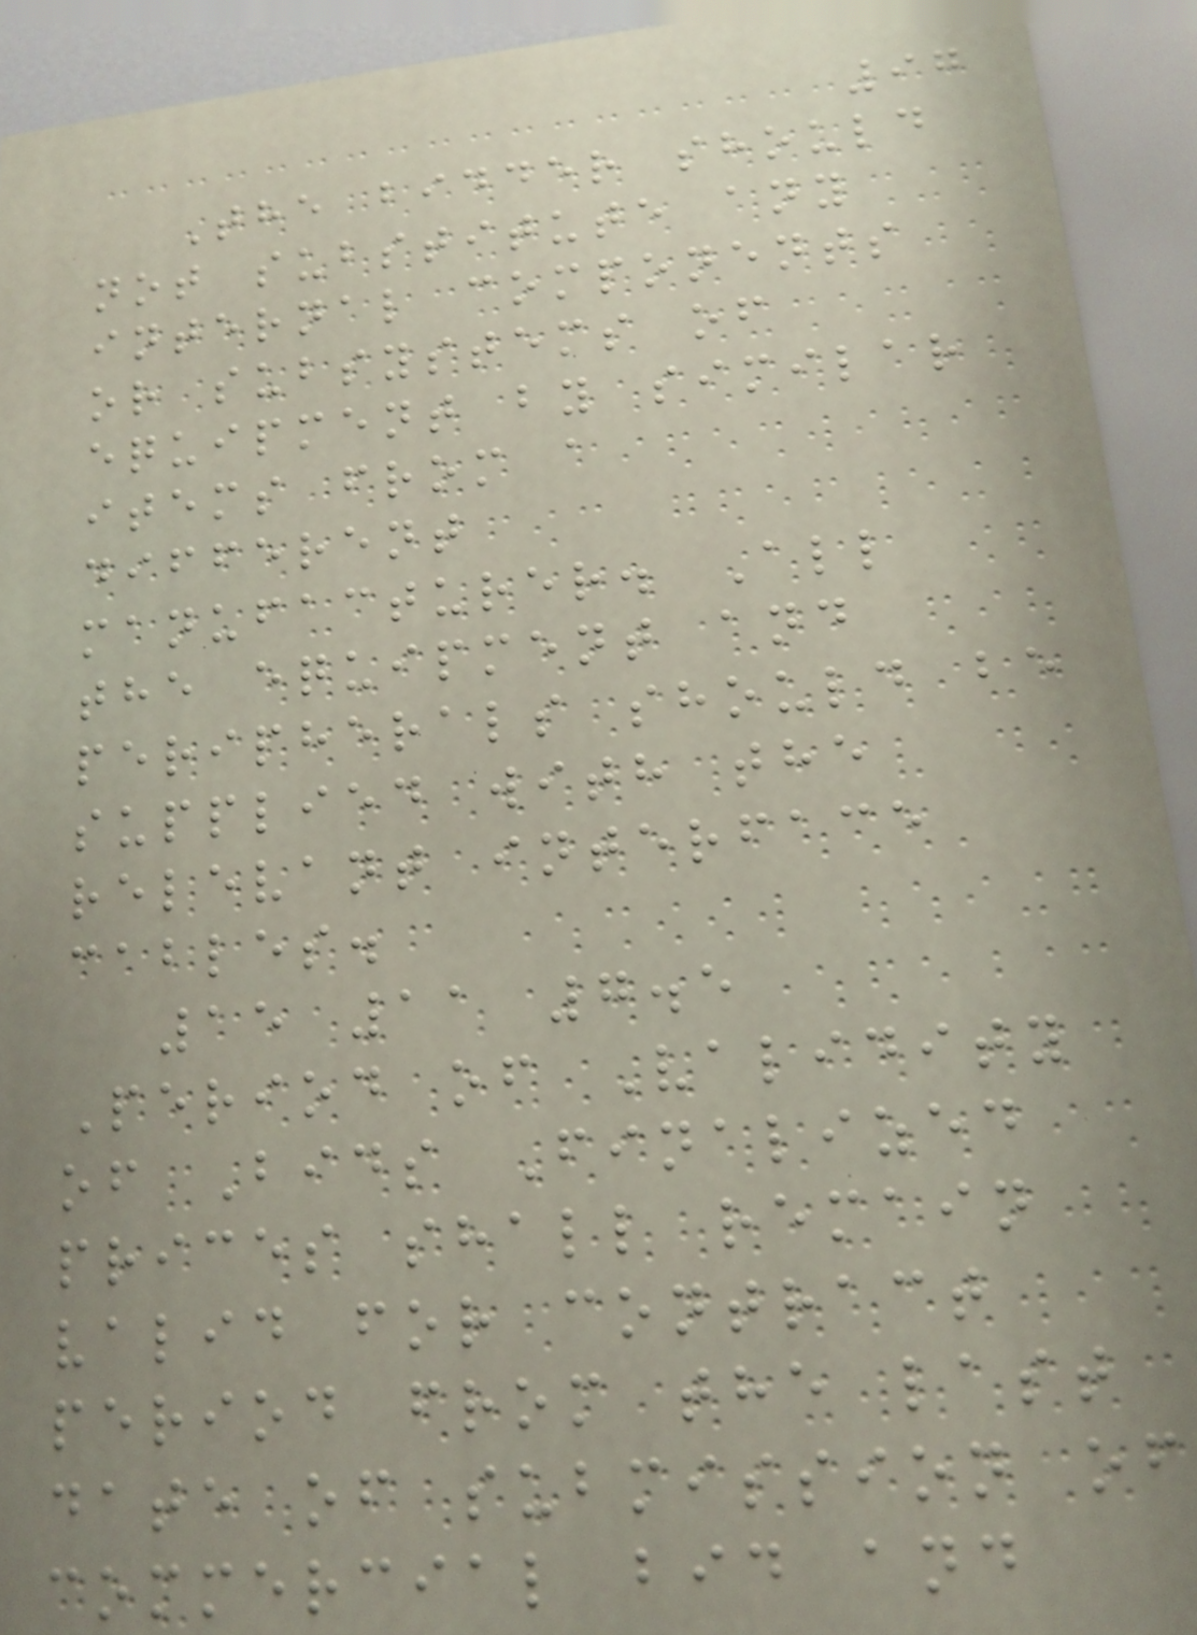97
The bidder should
not substitute any
internal components
or subsystems of
equipment by similar
items from a
different
manufacturer. All
the equipment and
peripherals should be
supplied with the
relevant interface
cables.
15 11 7.5
Period of Validity
of Bids Finalized
prices shall remain
valid for contract
period from the last
date of submission of
commercial bid and
